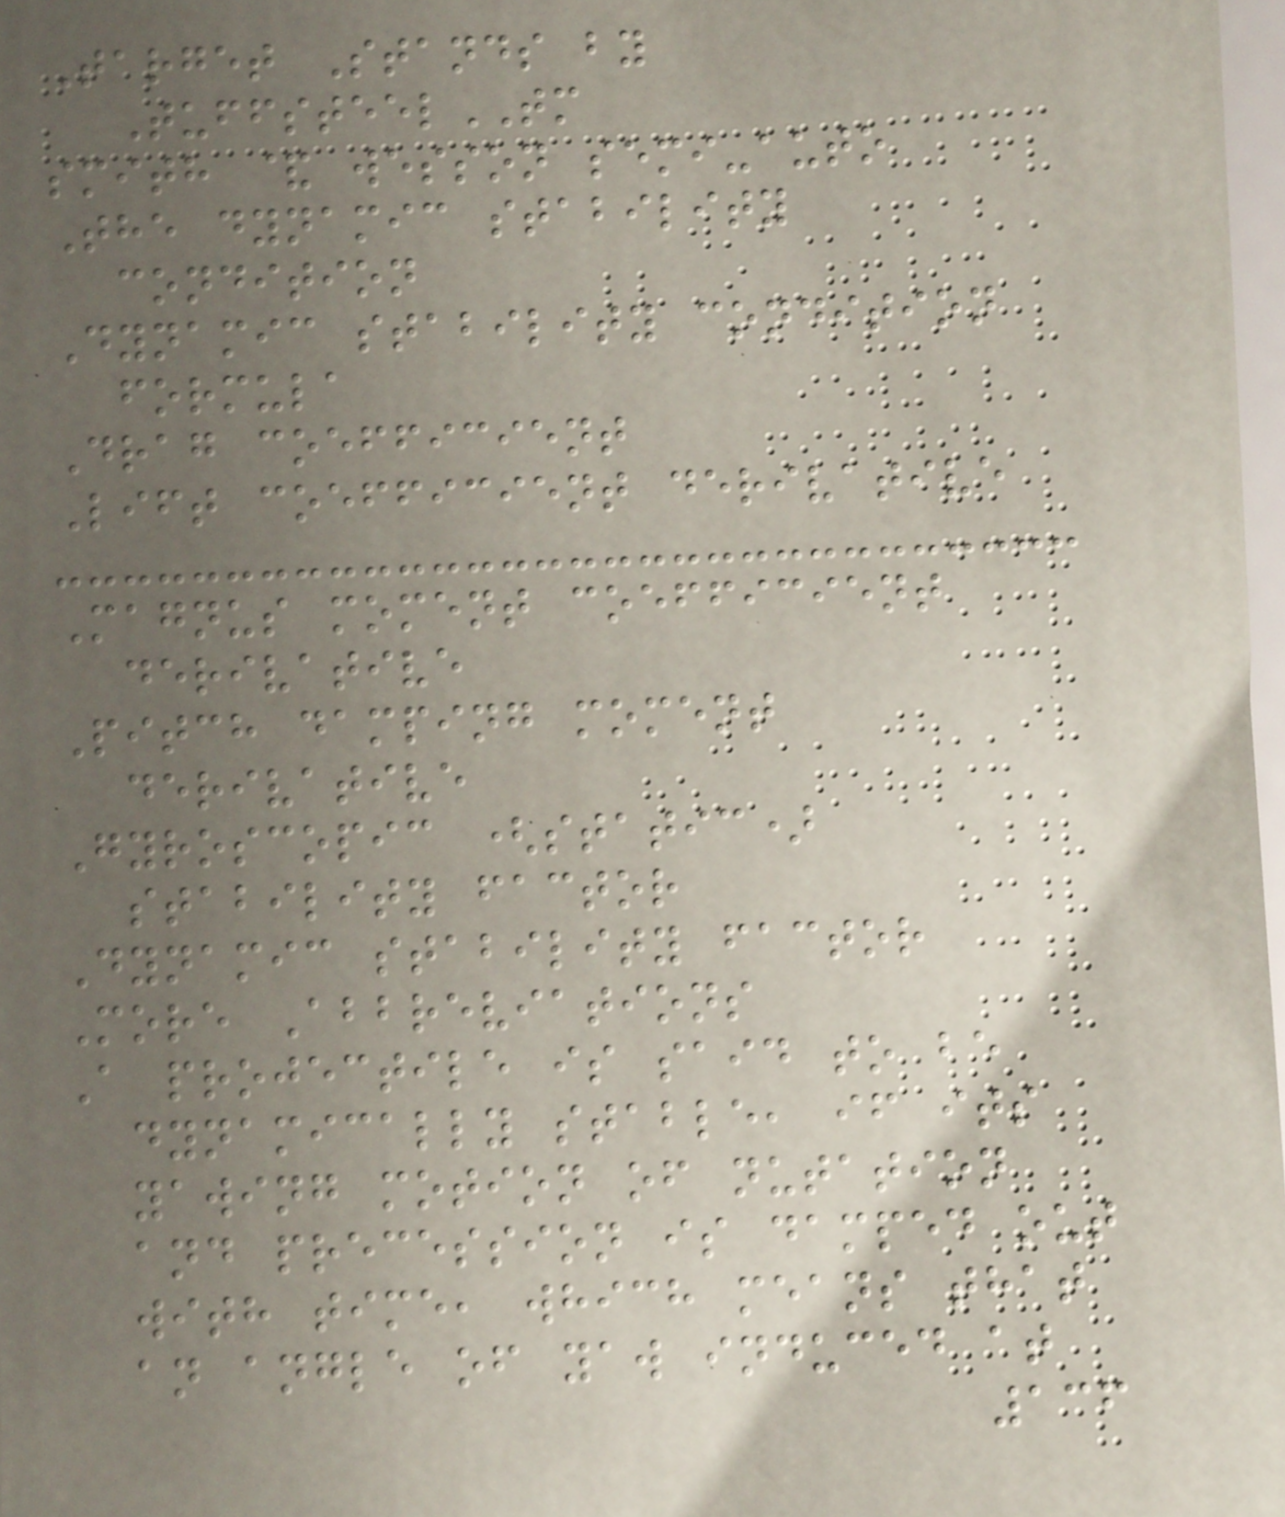Target Stands by
TuffsteelTM
smith & wesson semi-auto
The dynamic stability
condition
Dynamic stability condition
formula
Drag coefficient
Lift coefficient derivative
Magnus moment coefficient
derivative
Pitch damping moment
derivative
Gyroscopic (static)
stability factor
Dynamic stability factor
More Abbreviations
A projectile is said to be
dynamically stable, if its
yawing motion of nutation
and precession is damped out
with time, which means that
an angle of yaw induced at
136
